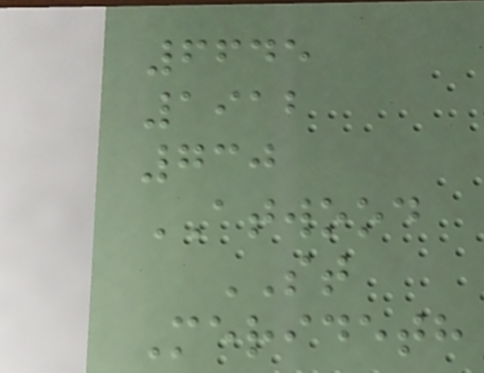6645
1912
730
ATWOOD
ST
Merideth
